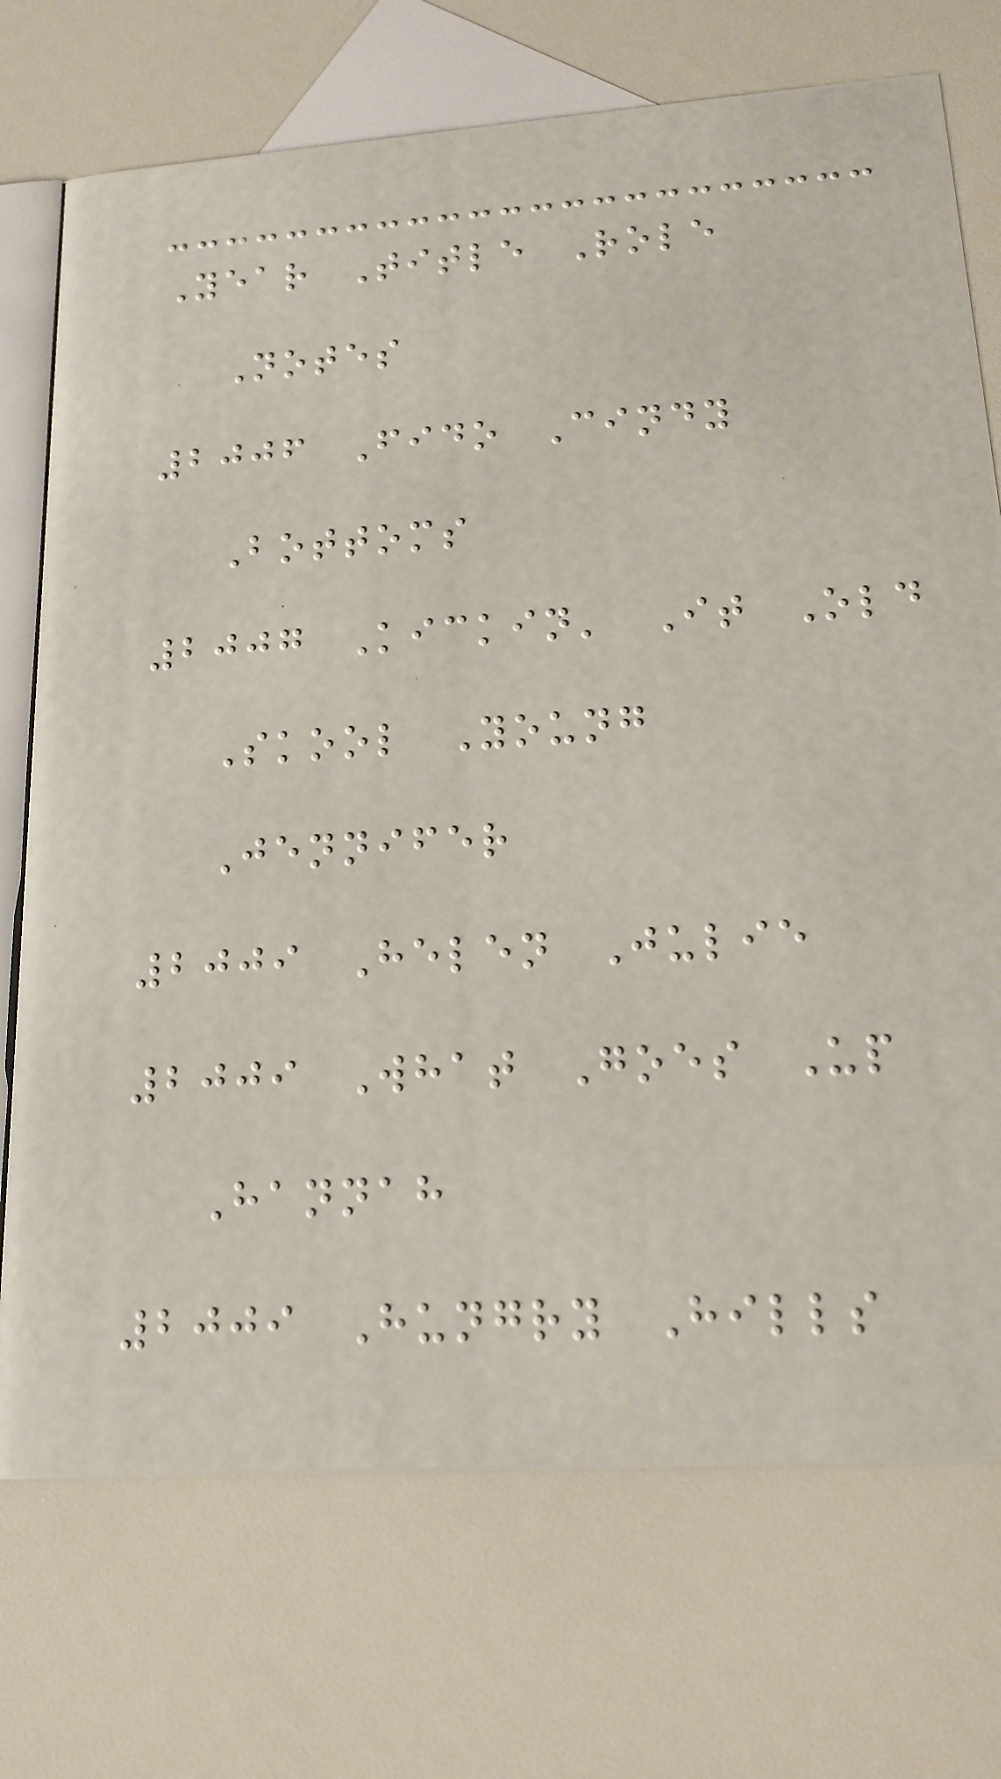Year Title Role
Notes
2006 Fido Cindy
Bottoms
2007 Kickin' It Old
Skool Young
Jennifer
2009 Helen Julie
2009 What Goes Up
Hannah
2009 Hungry Hills
